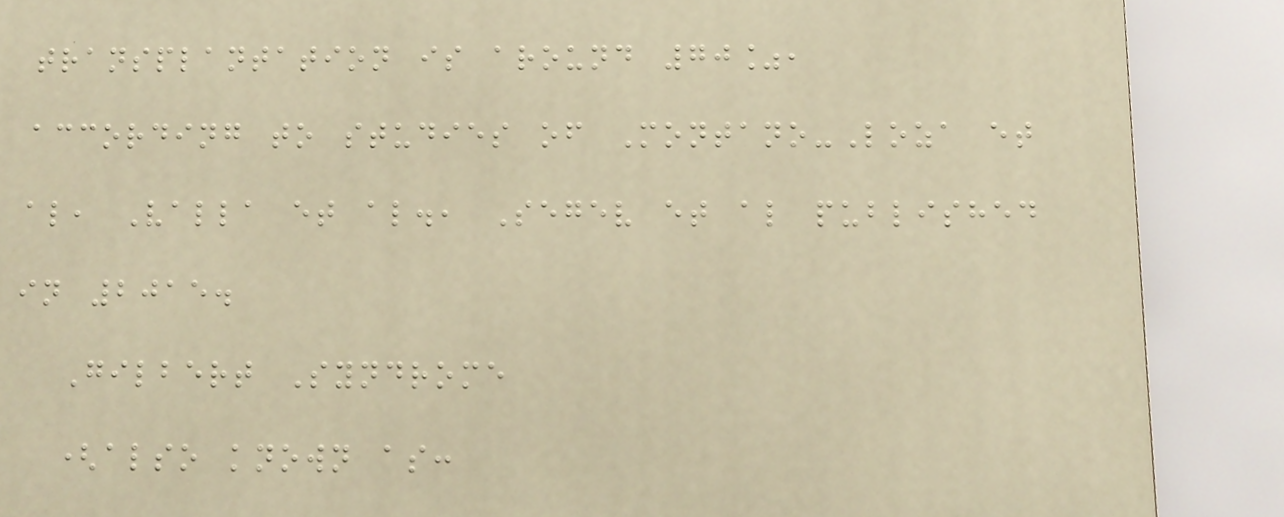transplantation is around 70%,
according to studies of Montano-Loza et
al, Valla et al., Segev et al published
in 2015.
Gilbert Syndrome
(also known as:
